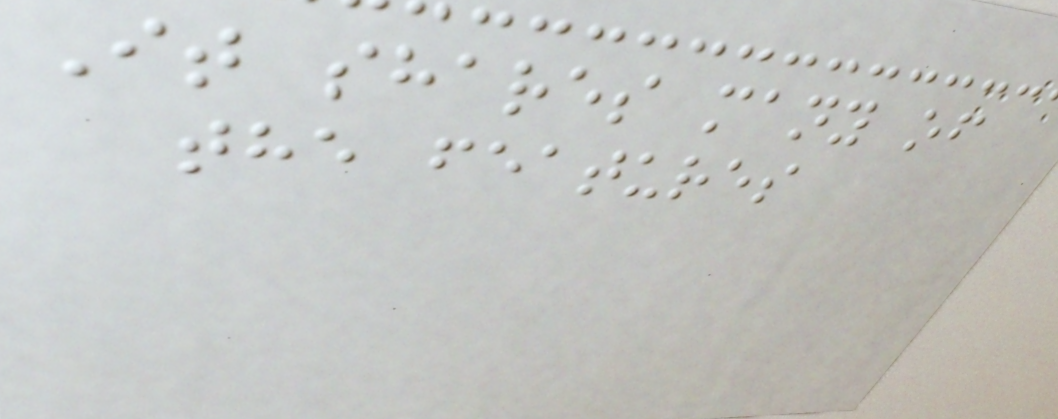It shares many of
the features
